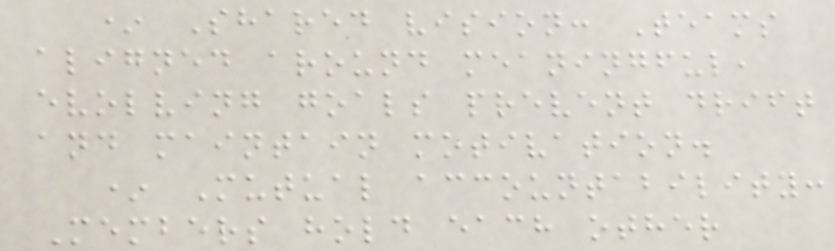* Shared vision: Teams
aligned around meaningful,
evolving goals prevent drift
and maintain motivation.
* Mutual accountability:
Members hold each other
